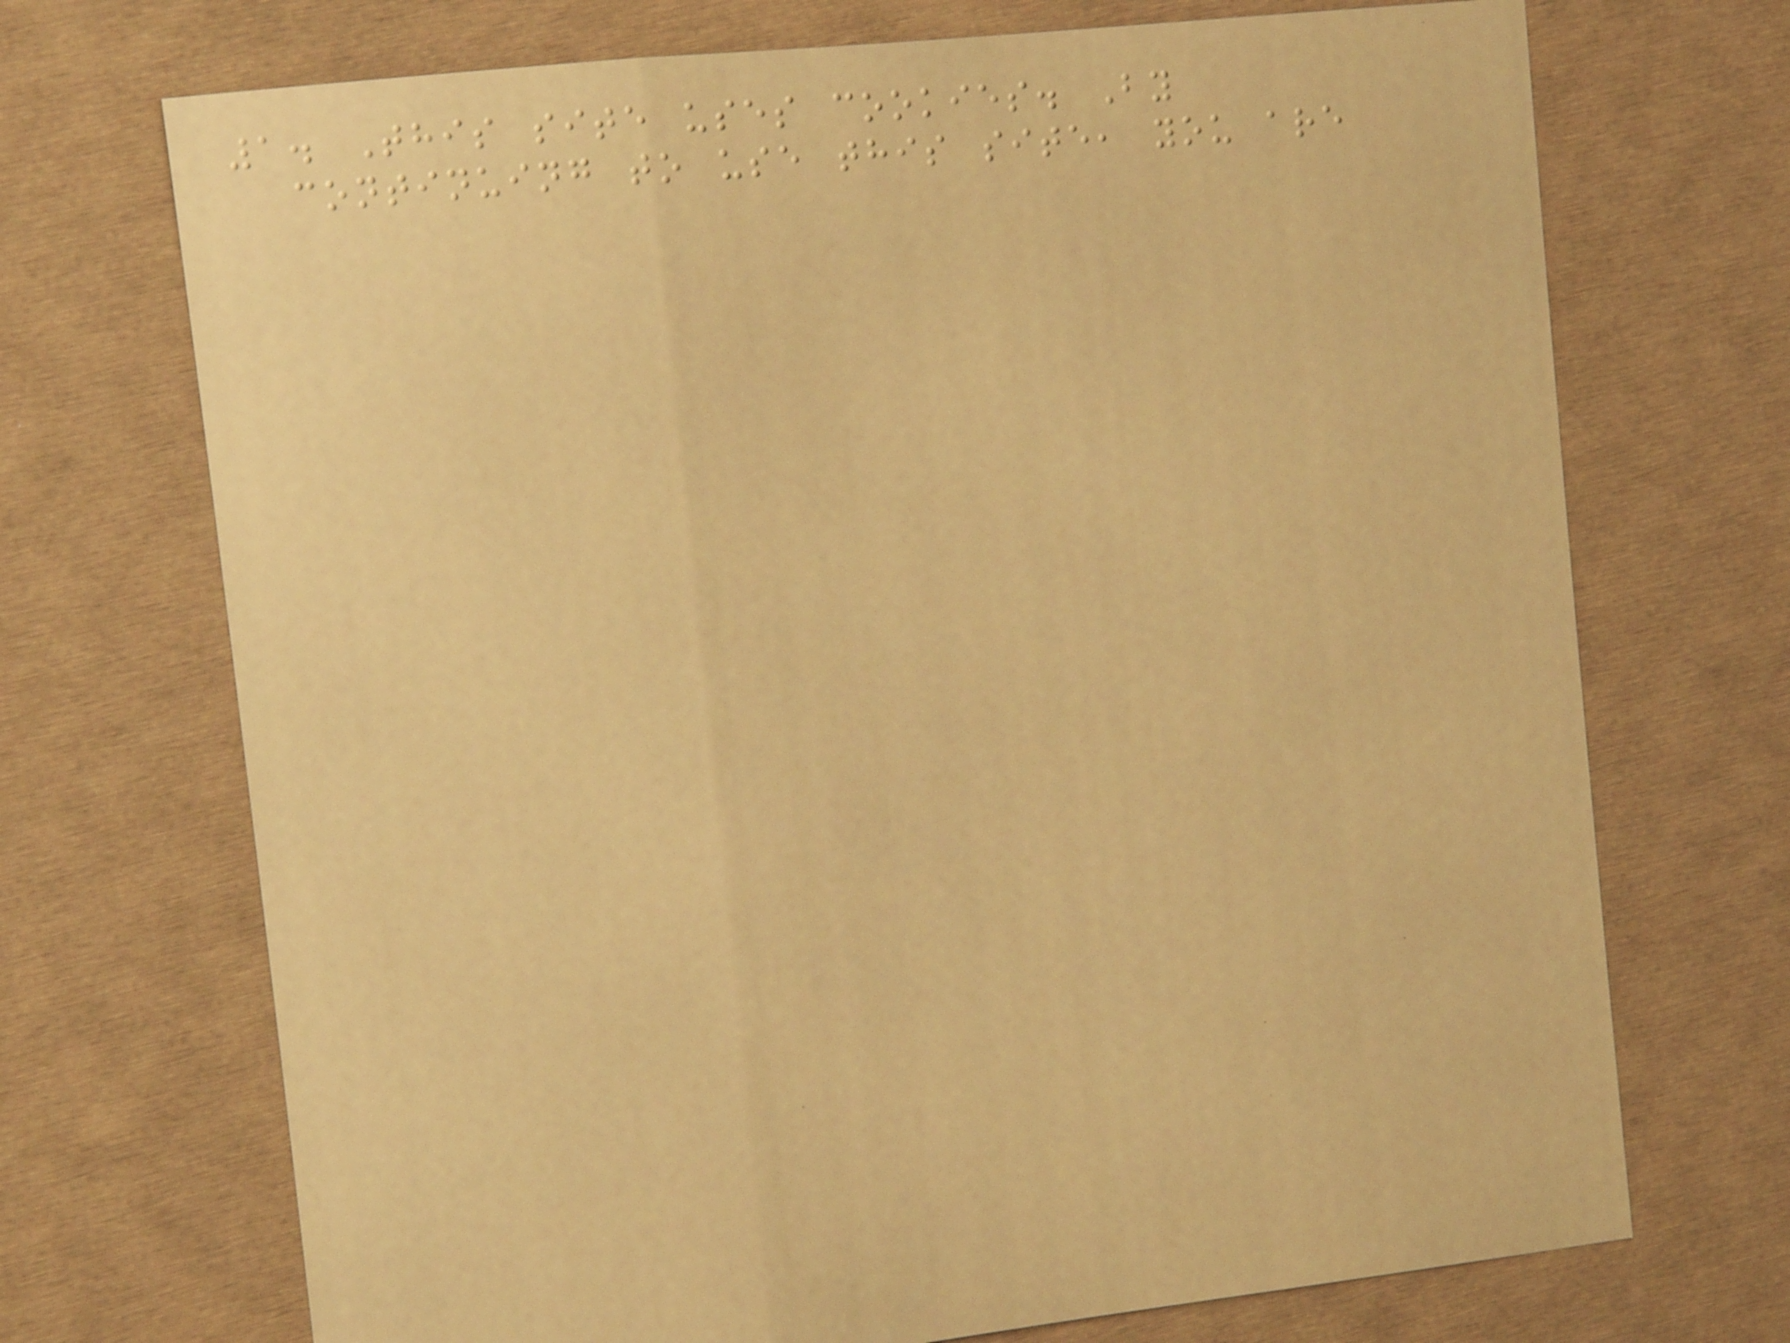1. This site uses cookies. By
continuing to use this site, you are
